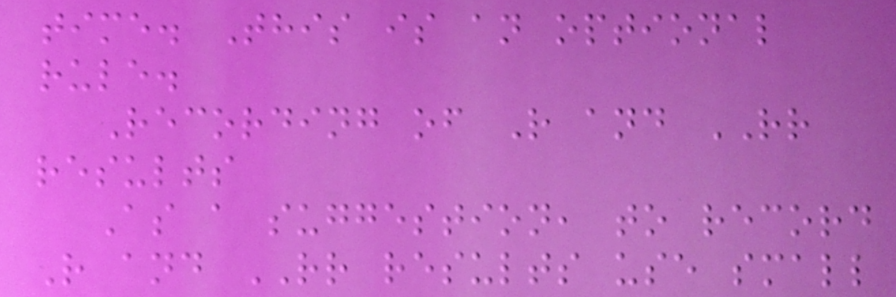time. This is an optional
rule.
Recording of R and RR
results
As a suggestion, to record
R and RR results use small
